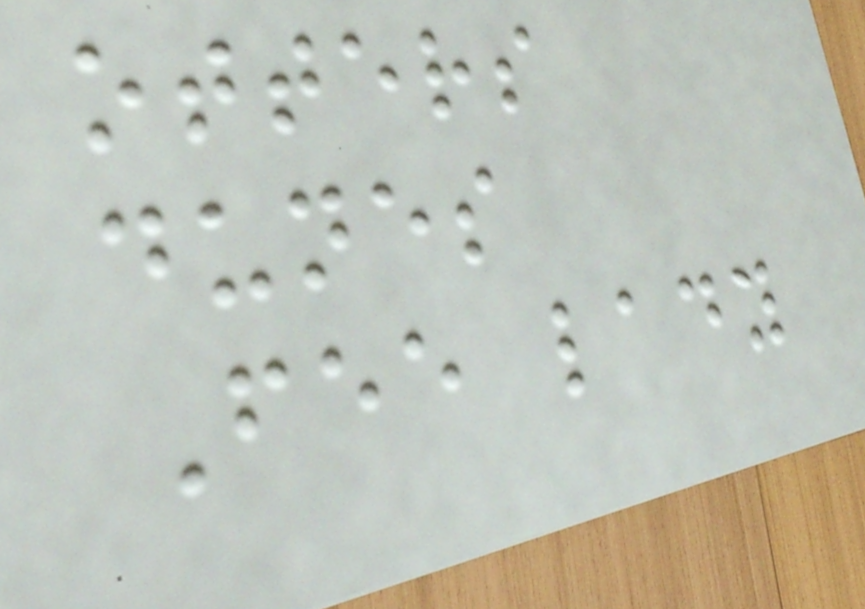otters
dunes
Fee lady
